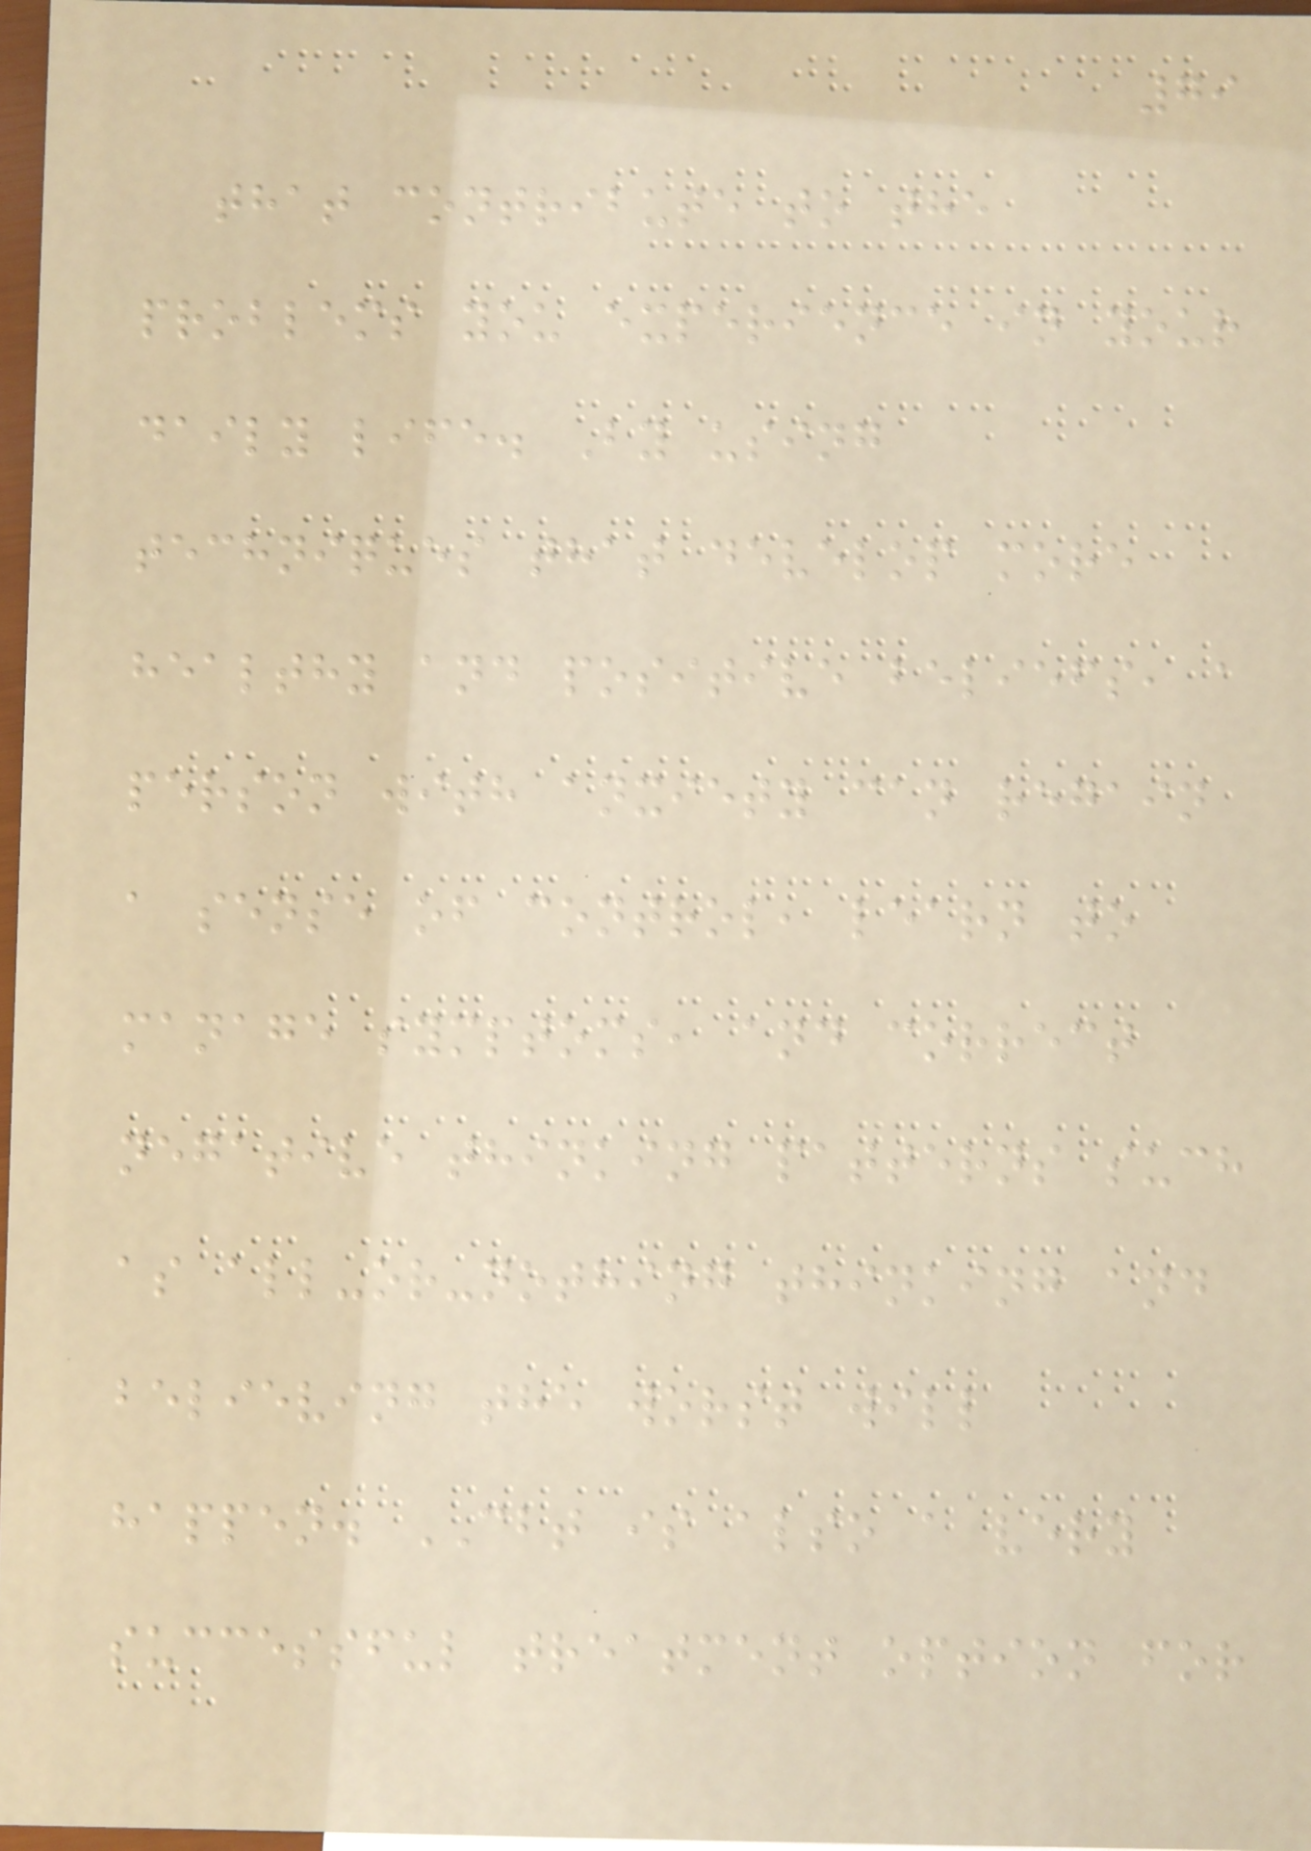79
that contribute to the
problems you experience in your
daily life. By using
techniques that develop more
healthy and positive beliefs, a
person with anxiety can regain
a sense of control, learn to
manage symptoms, and correct
negative thinking patterns such
as all-or-nothing thinking and
believing the worst will
happen. CBT is also a very
successful treatment option for
